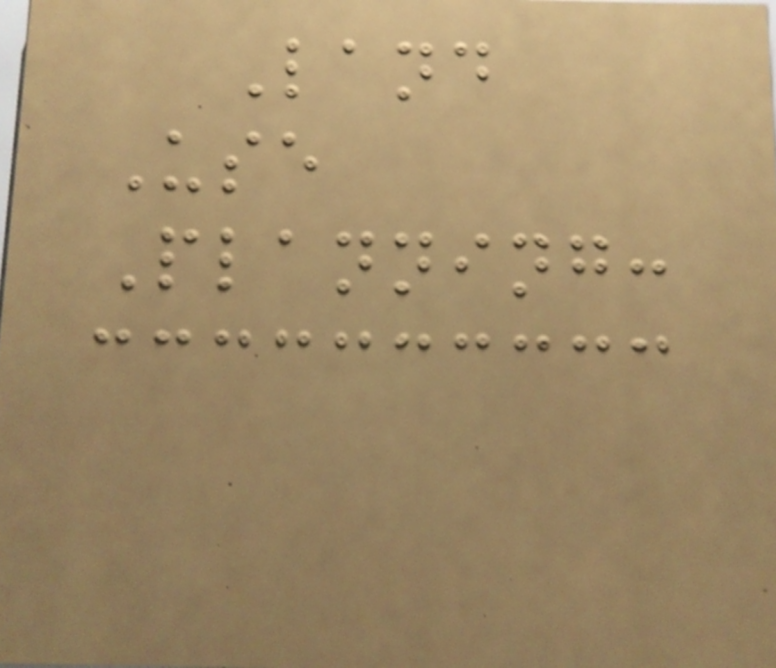Land
Use
Planning:
